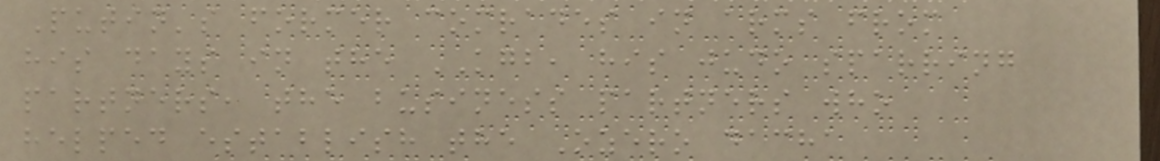Putin's former comrades in arms from
his days in the KGB, his judo sparring
partners, the business partners who
helped establish the Ozero dacha
